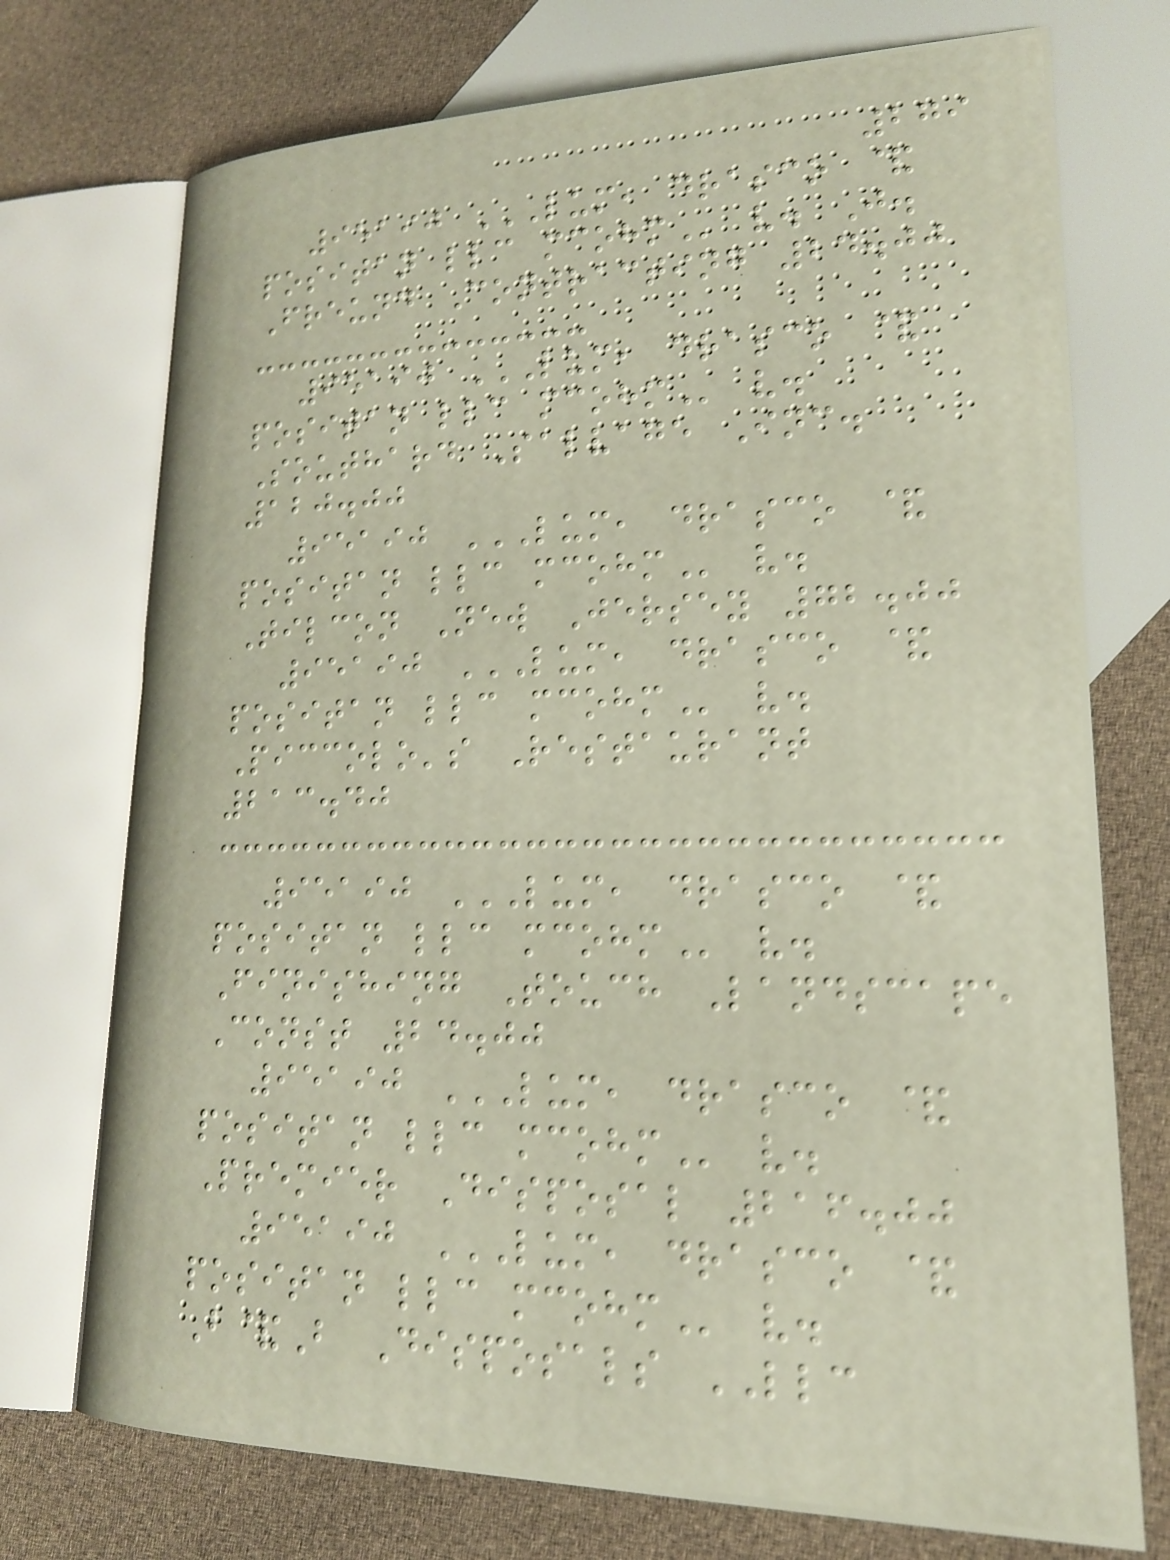279
95190 LUM, DRASCO &
POSITAN LLC MCOHM v. J.
Freund Contracting 24.00
95190 LUM, DRASCO &
POSITAN LLC MCOHM v.
Southard Salvage Inc.
120.00
95190 LUM, DRASCO &
POSITAN LLC MCOHM v.
Tilcon New Jersey 72.00
95190 LUM, DRASCO &
POSITAN LLC MCOHM v.
Piccolo's Restaurant
213.40
95190 LUM, DRASCO &
POSITAN LLC MCOHM v.
Finishing Touch Landscape
Const 24.00
95190 LUM, DRASCO &
POSITAN LLC MCOHM v.
Premier Disposal 216.00
95190 LUM, DRASCO &
POSITAN LLC MCOHM v.
B&B Disposals LLC
